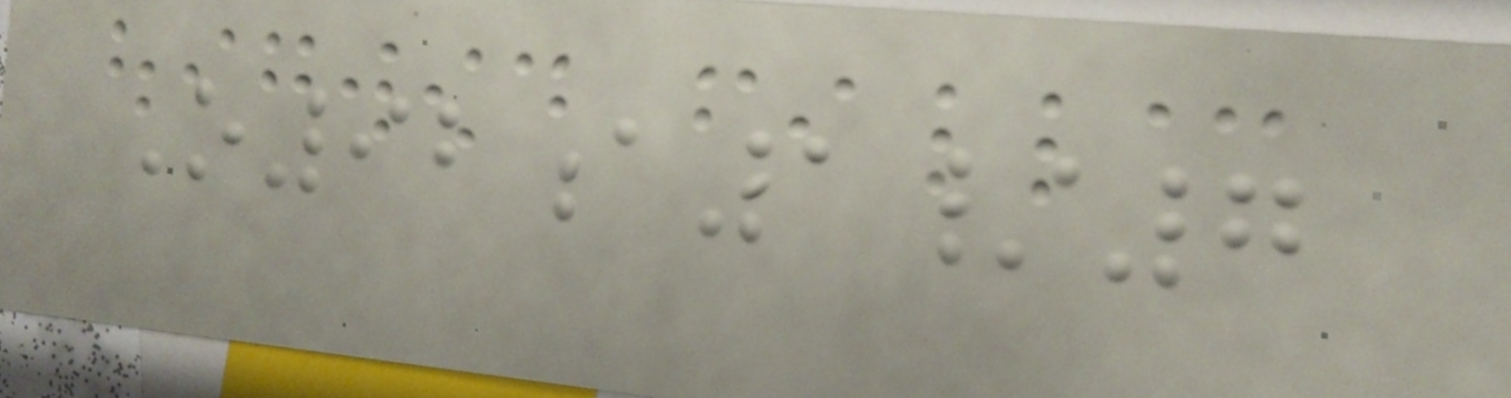O92a1/7
